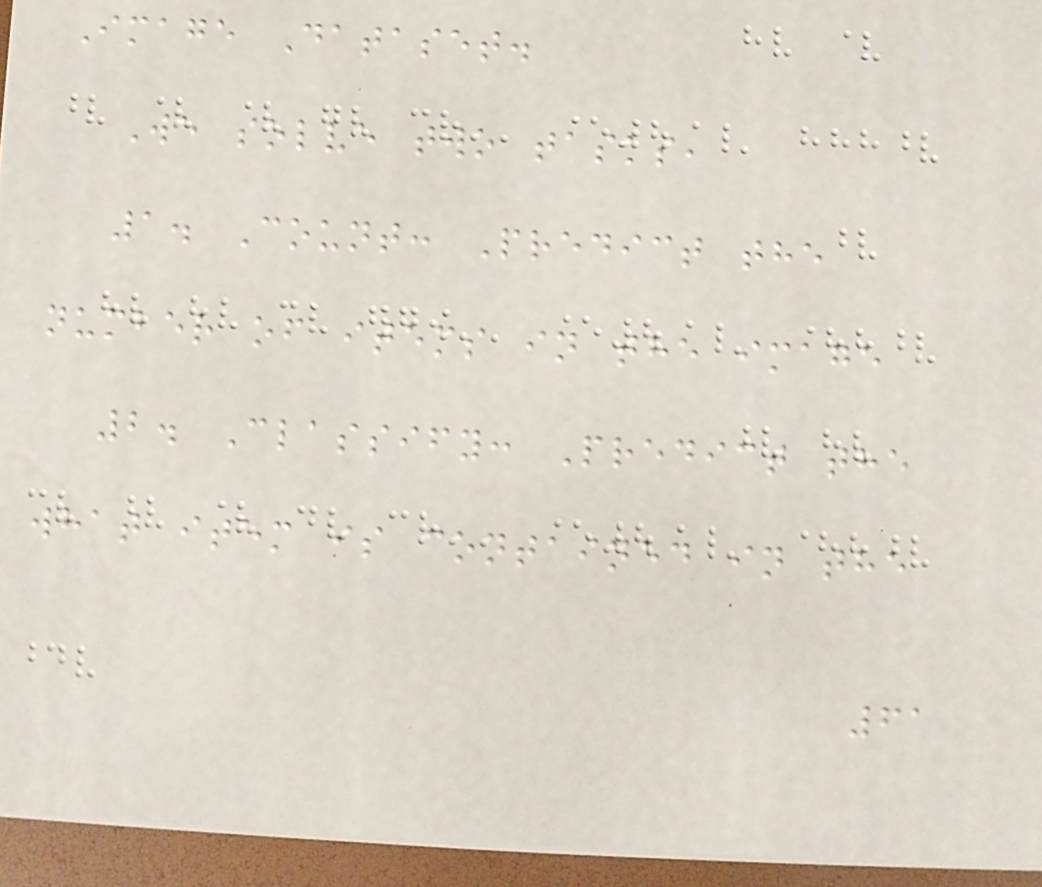Image Dataset.
We solve two tasks,
1. Count: Predict the
number of items in the image
2. Classify: Predict the
what item is contained in the
61
